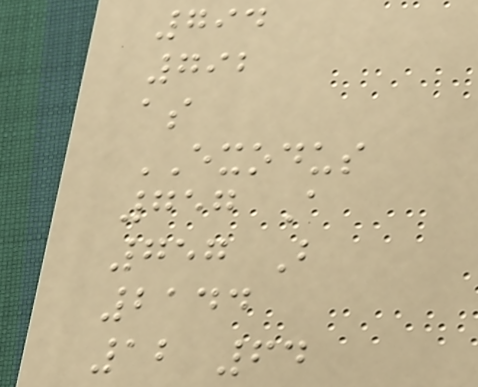794
792
as
EXODUS
757 A
757 B
2144
12 64
